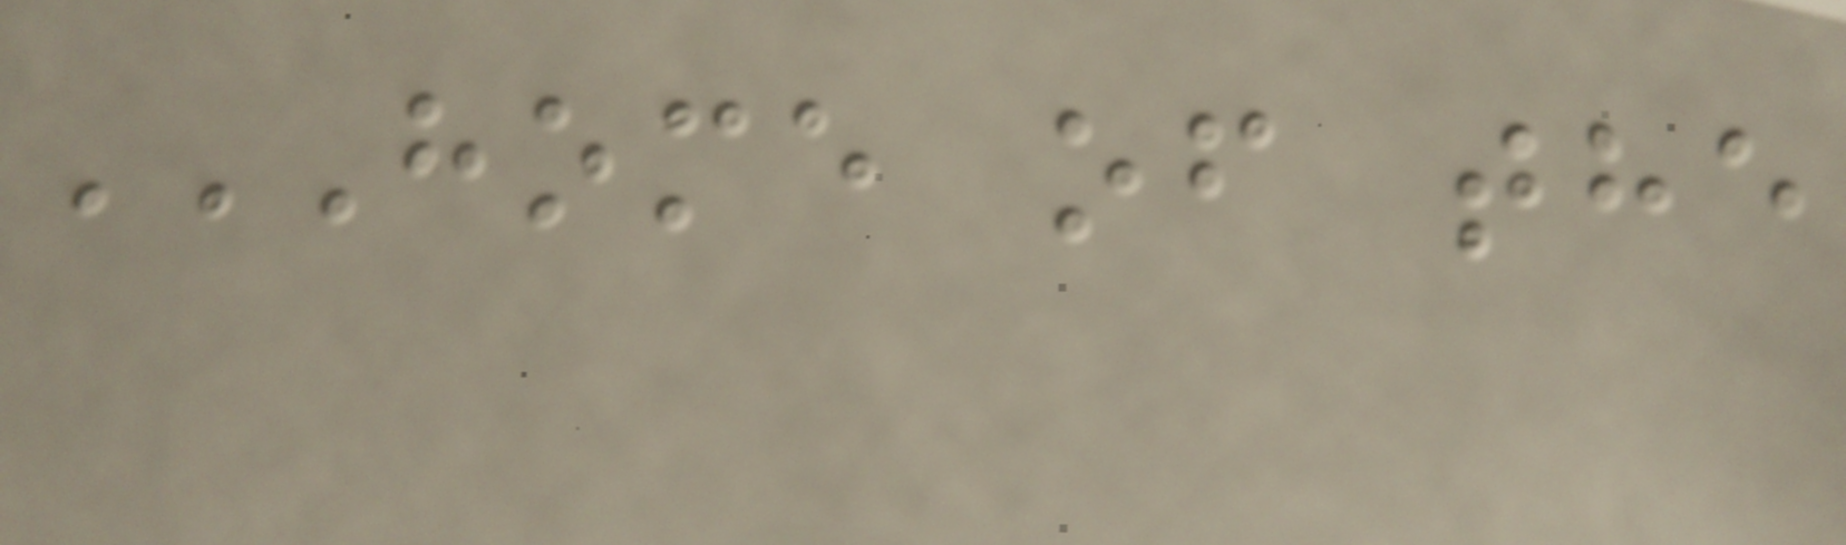HOME OF THE
